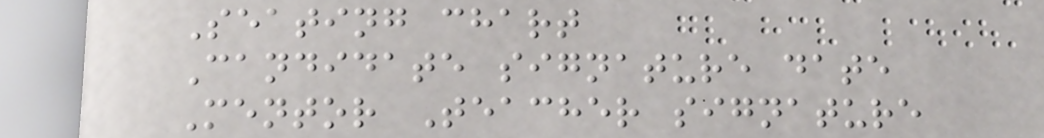Seating chart
Candidate signature date
Mentor Teacher signature
